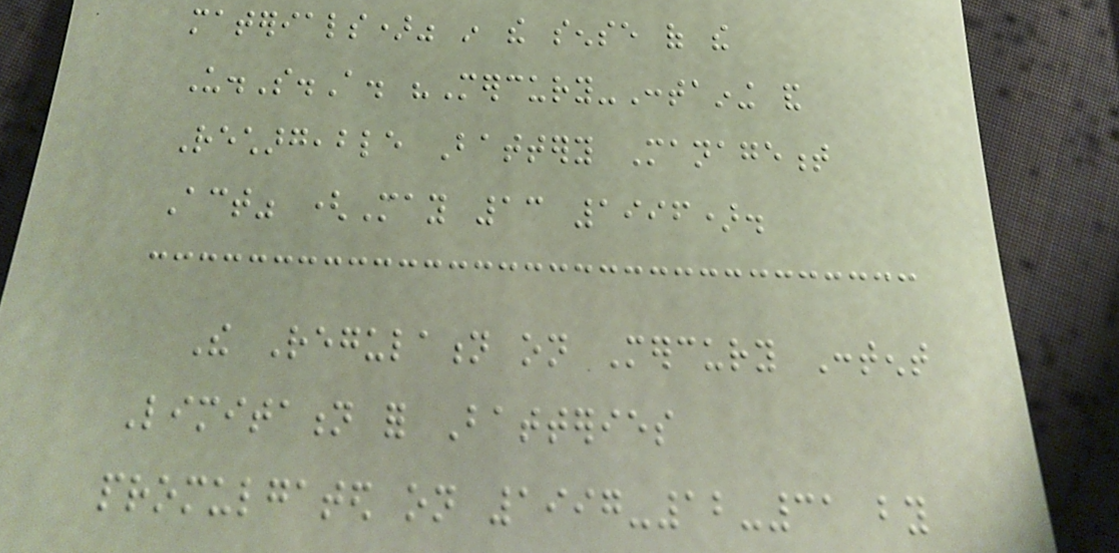materials)" in the sense of the
U.S.A. "Mercury-Containing and
Rechargeable Battery Management
Act" (May 13 1996).
The Regulation on Mercury Content
Limitation for Batteries
promulgated on 1997-12-31 by
